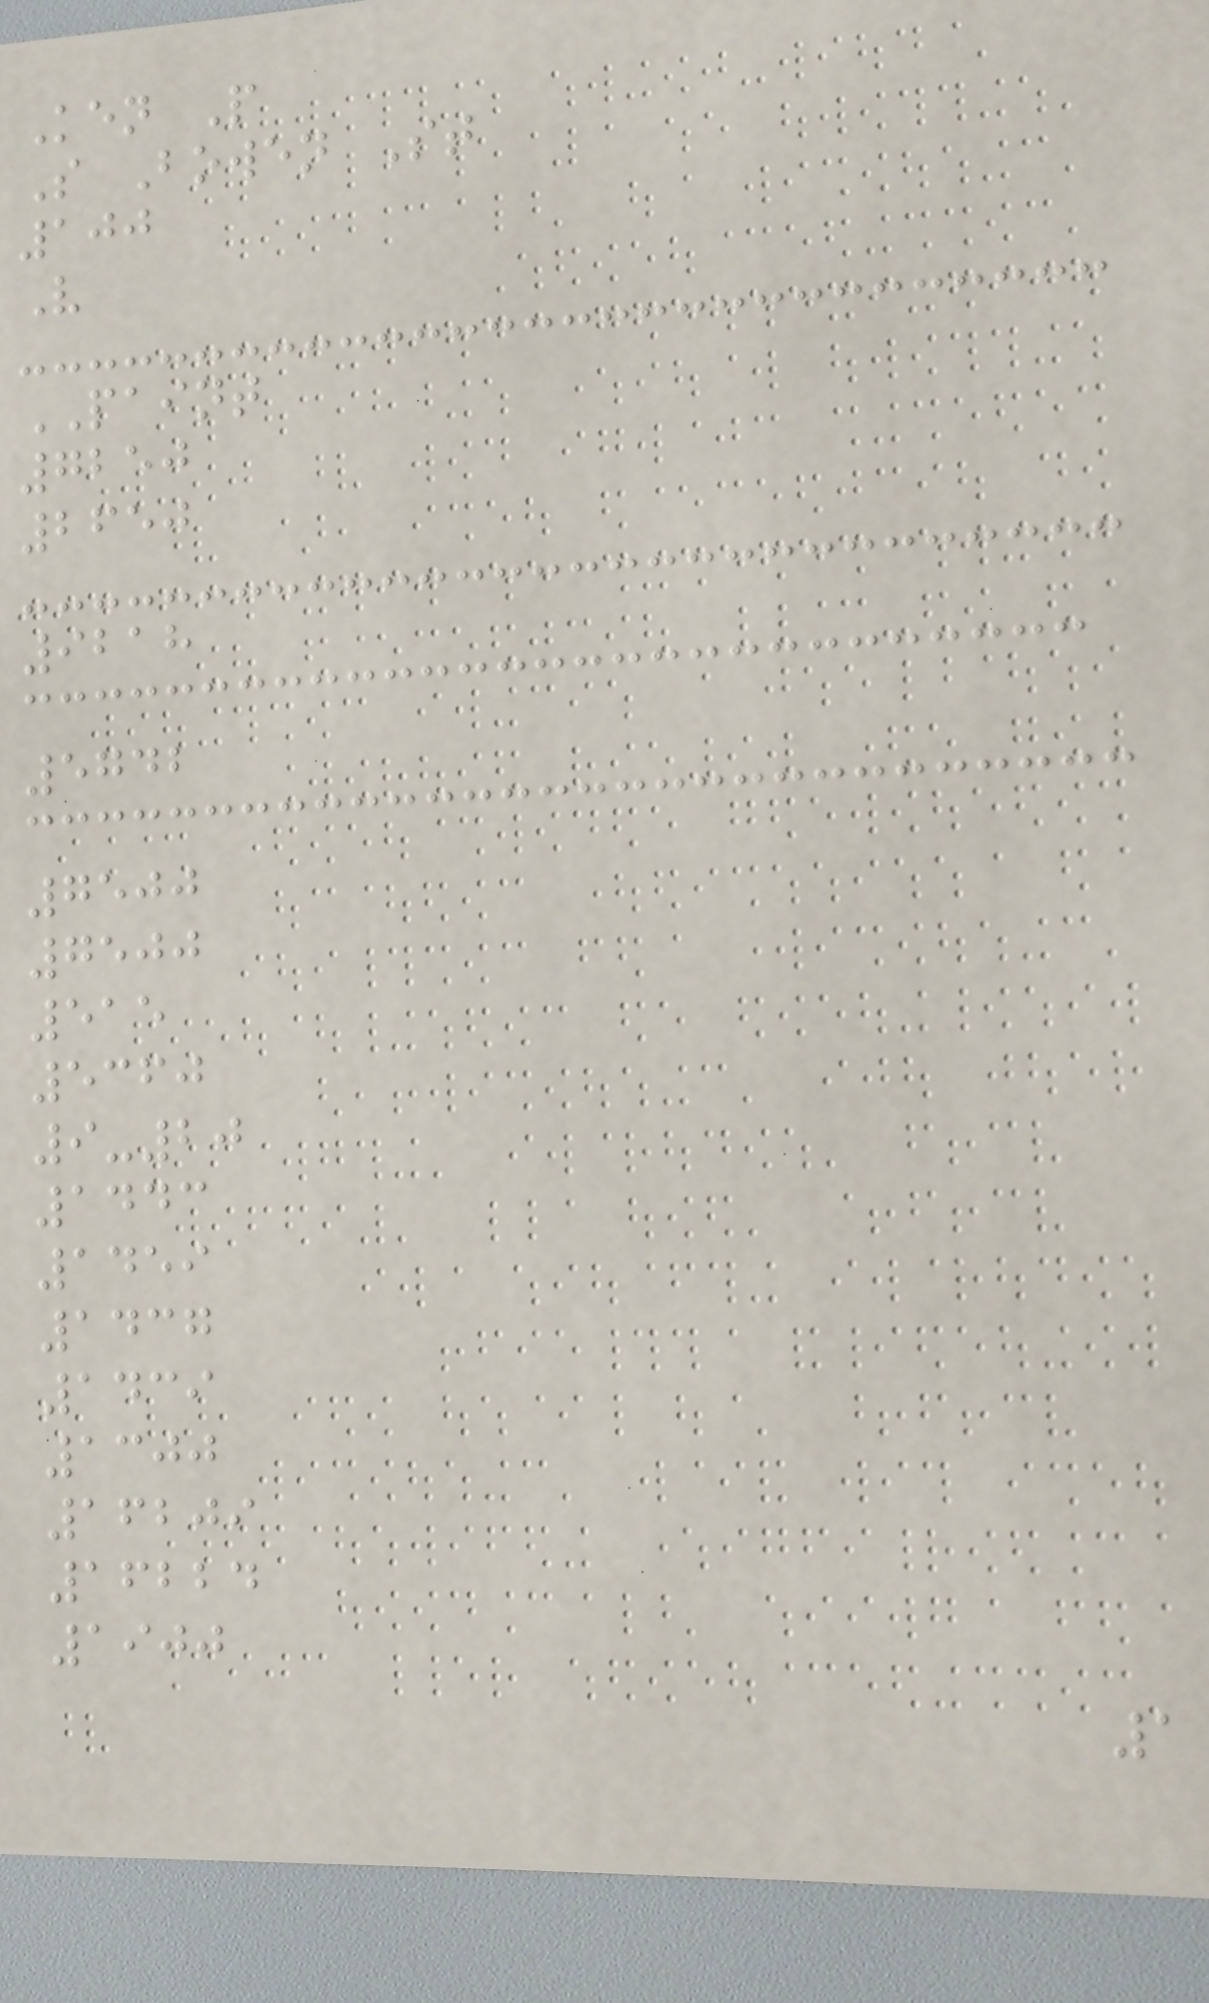Ken P
S Bowen St
100
V
PAINT
7250
2650
9218
5742
7500
7500
515
5360
9-20
1443
1459
1437
1439
1300
16209
16224
1900
1
